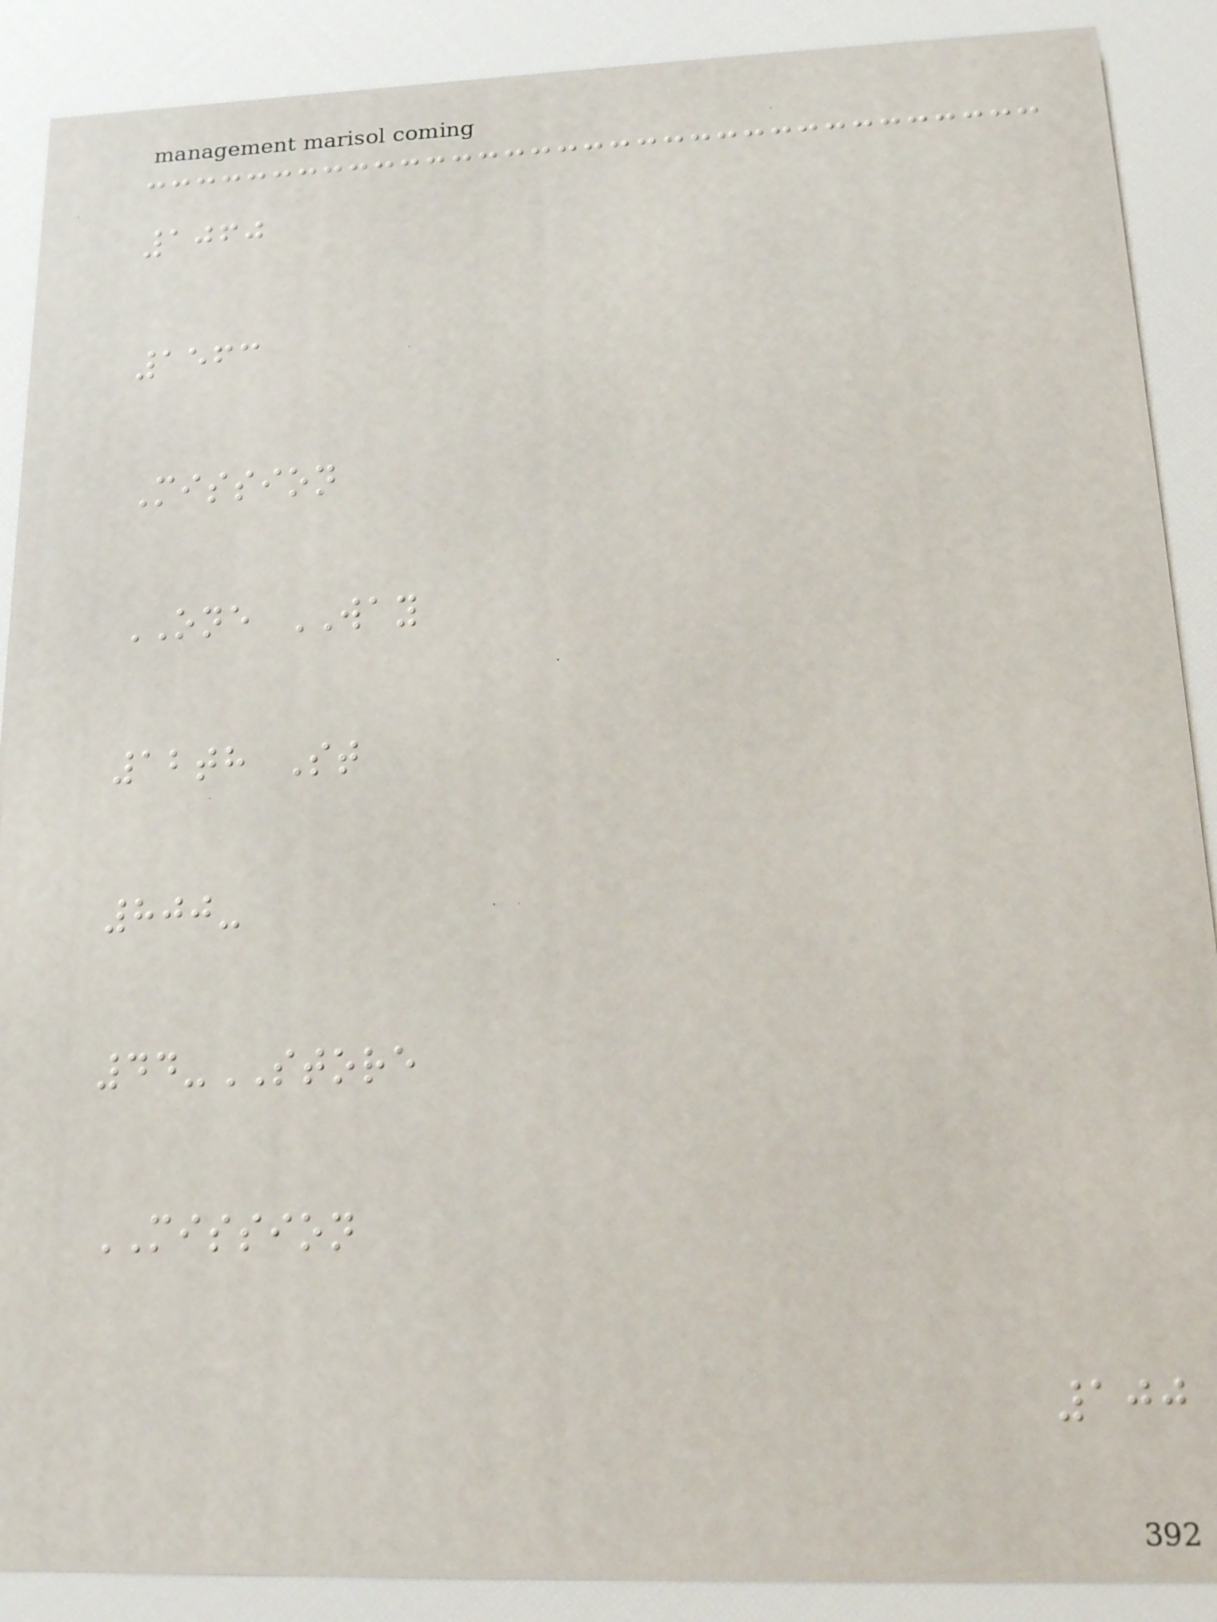1060
1563
Mission
ONE WAY
12th St
800-
44-STORE
MISSION
100
